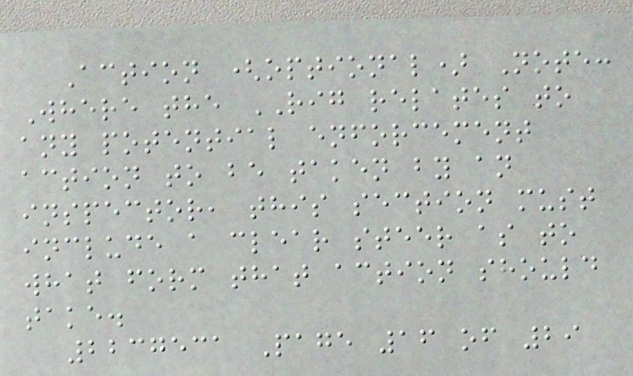Action (optional) Note:
Where the RIG relates to
any potential enforcement
action to be taken by an
inspector, this section must
include a clear steer as to
what form that action should
take.
2237531 Page 16 of 29
